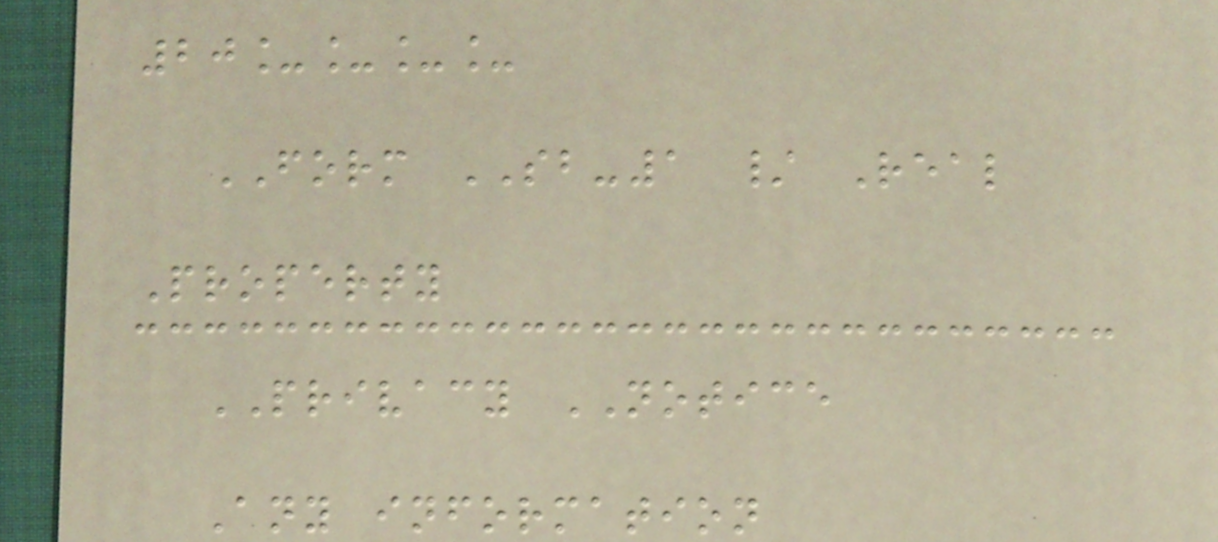20____
FORM SB-1 / Real
Property
PRIVACY NOTICE
Any information
